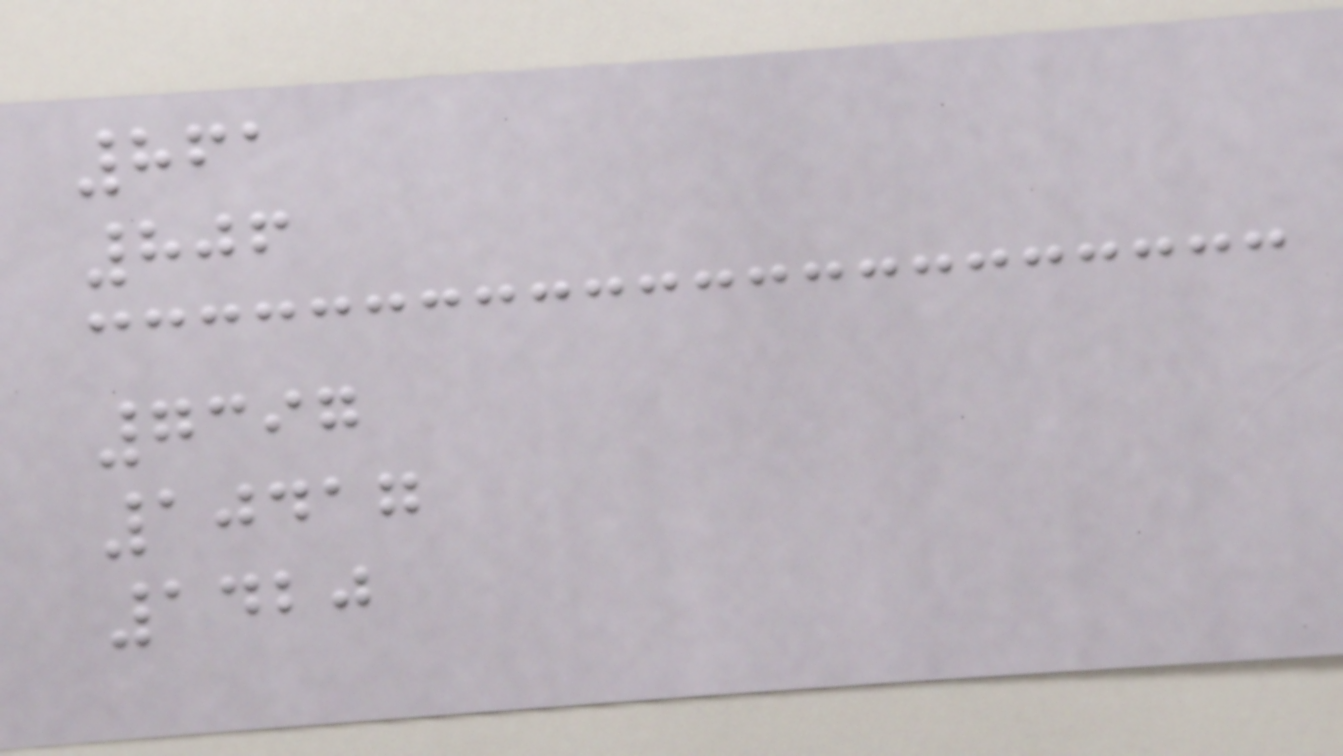861
806
7397
10417
1420
